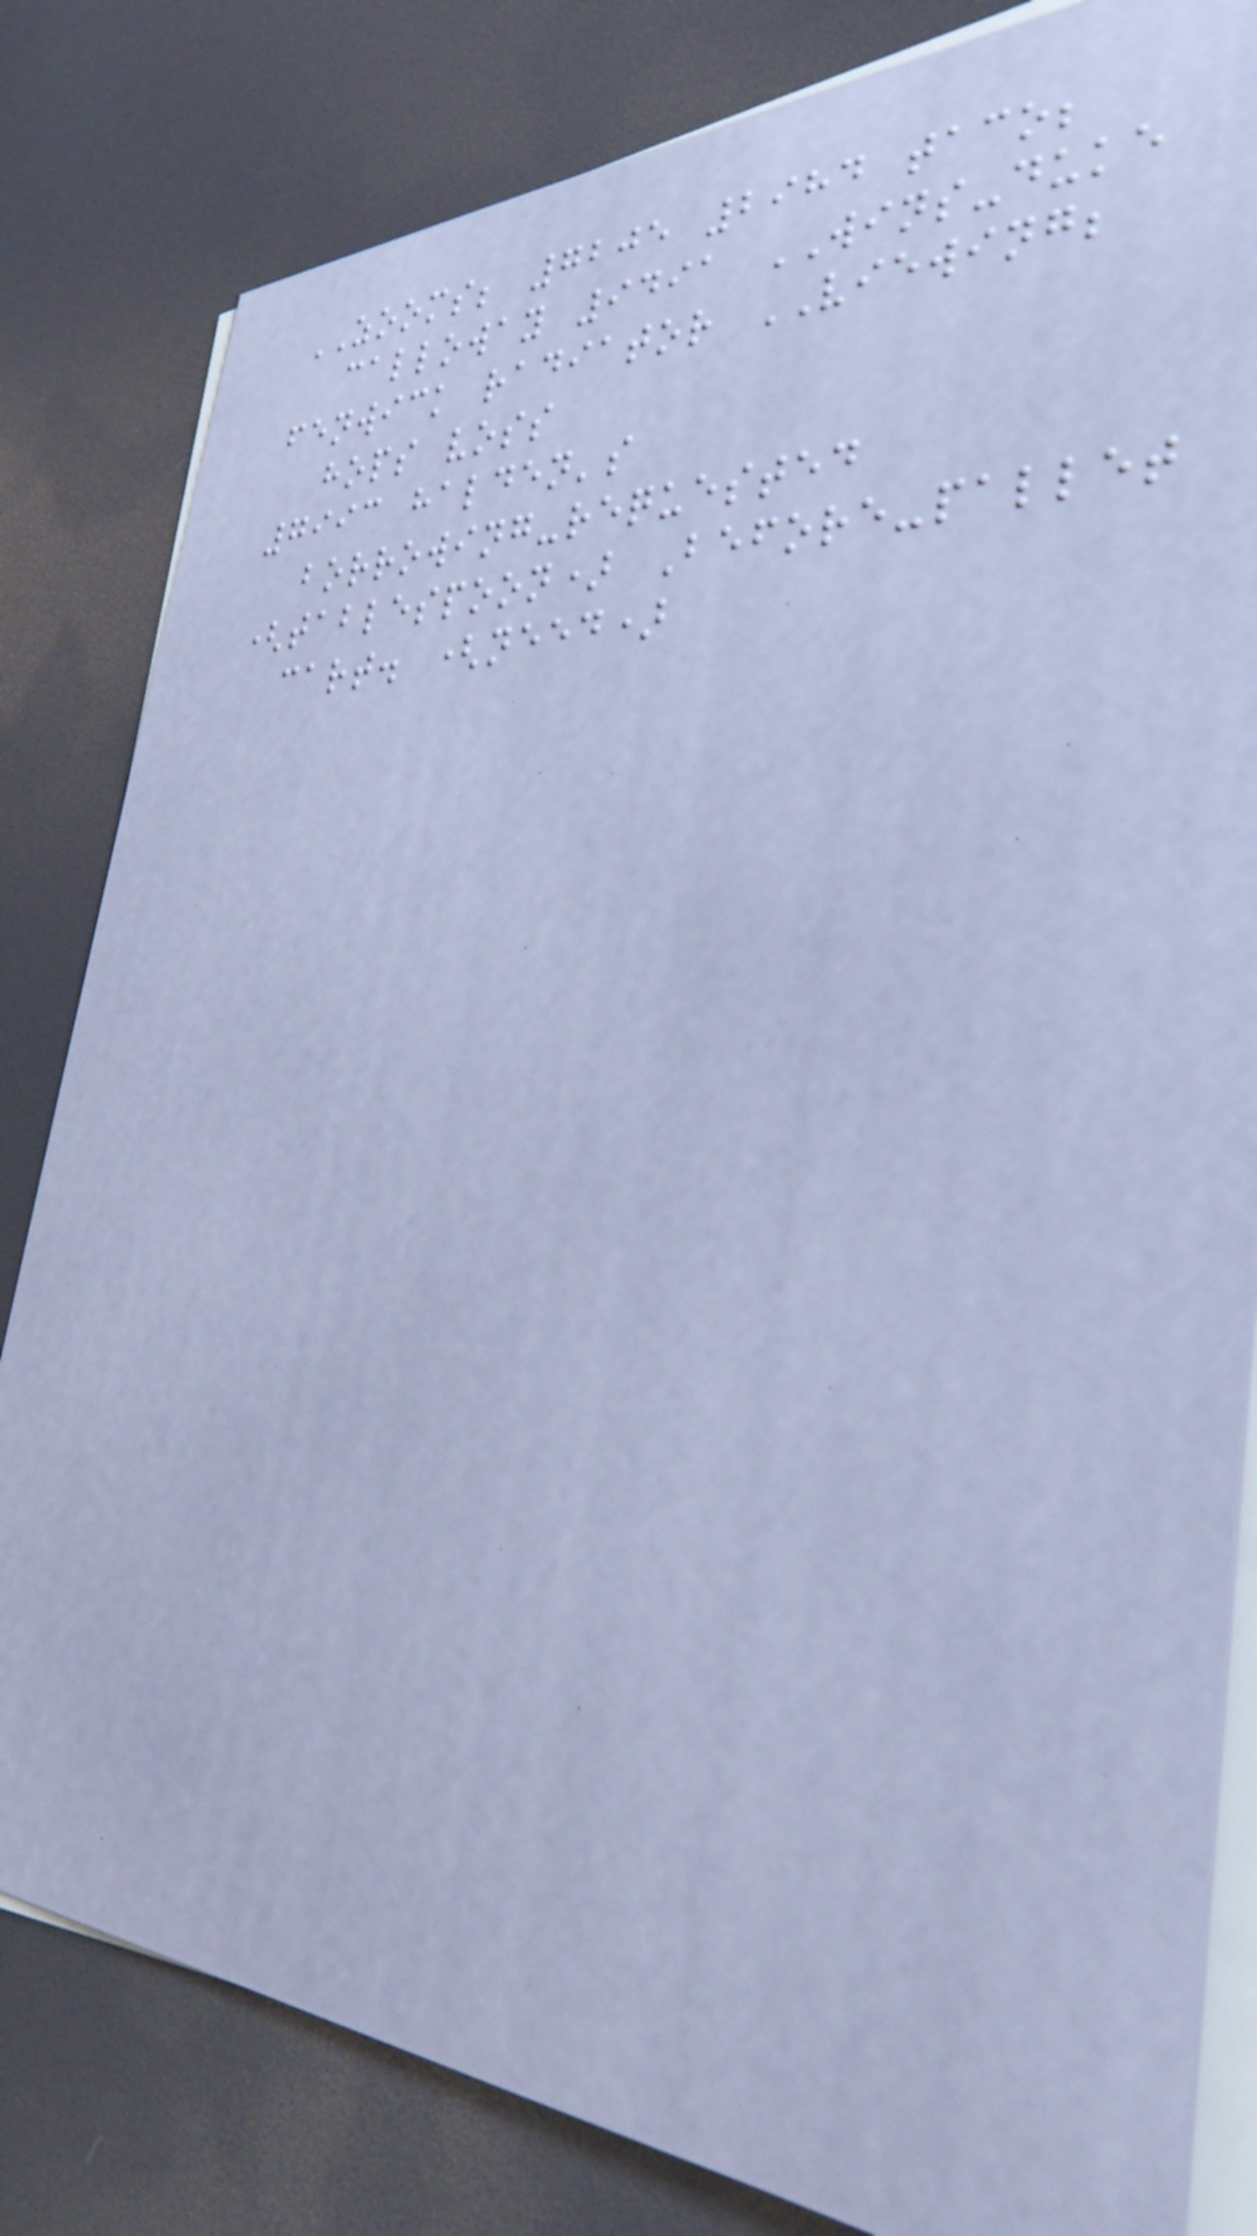ZOOMS; 7205 2984 taco;
calloway 9491 WINS-duke
fenwick radiator VIEWING;
hops voss
7993 halden's
borrowing-requested
(tablespoon) Before-pallet
cart. (need)
